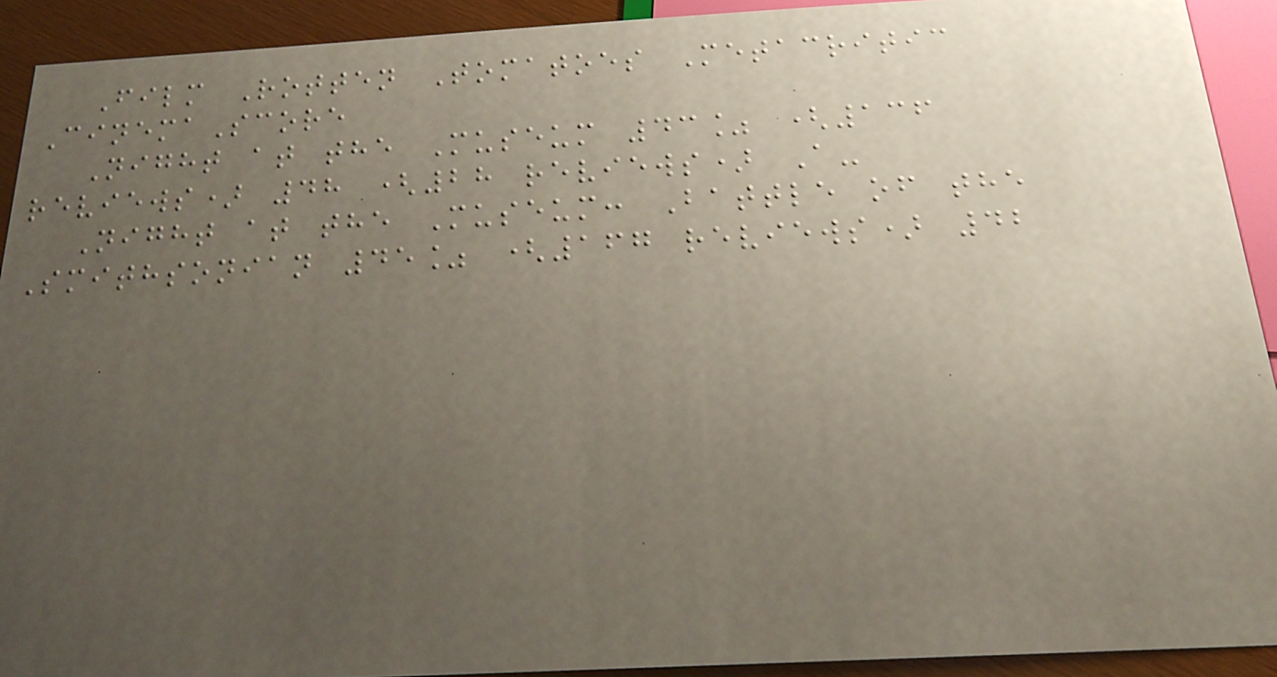Film Rotten Tomatoes Metacritic
CinemaScore
Night at the Museum 43% (136
reviews) 48 (28 reviews) A-
Night at the Museum: Battle of the
Smithsonian 45% (167 reviews) 42
